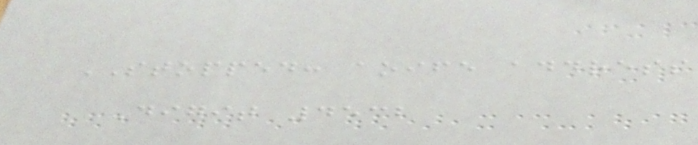STOPPED: aoife address
Digit 4532
